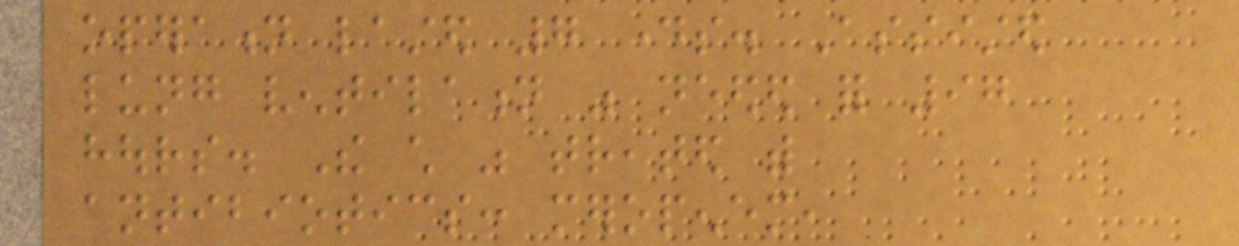operation lasted 7 days. Assisted
lung ventilation was needed for 97
hours. The child was treated with
antibiotics: meropenem,
